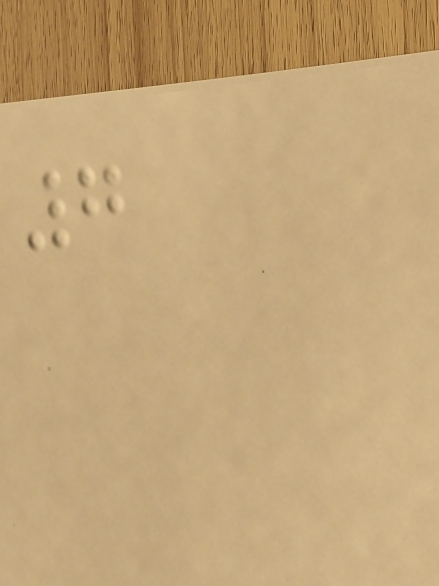7
